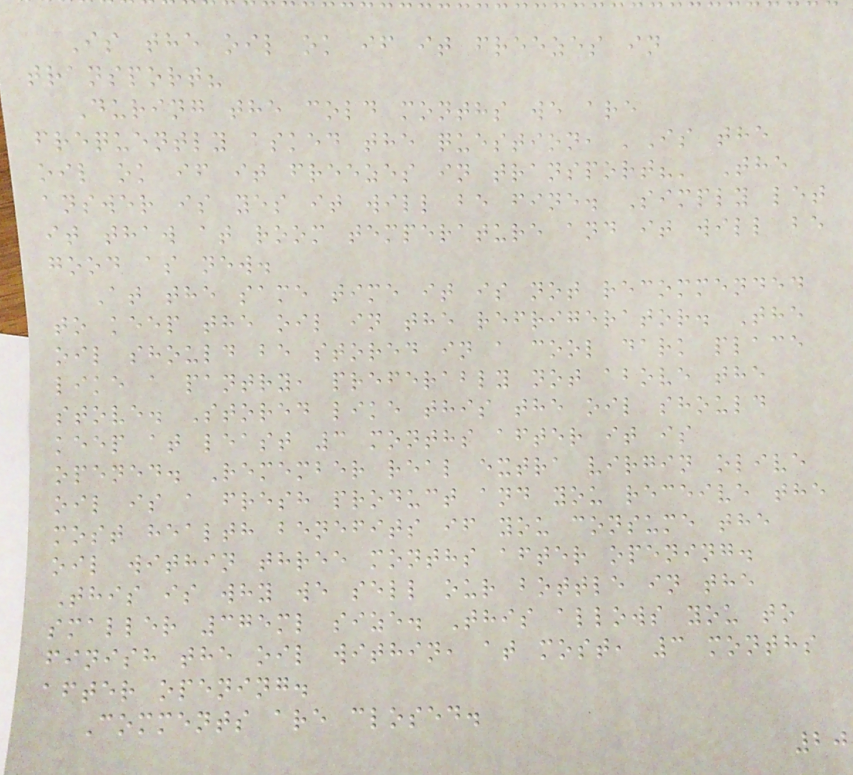Is the oil ok if it freezes in
transport?
During the cold months we are
frequently asked the question, 'Is the
oil ok if it freezes in transport?' The
answer is yes it will be fine. Simply let
it thaw at room temperature and it will be
good as new.
At the same time it is not recommended
to keep the oil in the refrigerator. The
oil should be stored in a cool dark place
like a pantry, preferably not above the
stove. Stored like this the oil should
keep at least 3 months after it is
opened. Remember real extra virgin olive
oil is a fresh product and you receive the
most health benefits if you consume the
oil within three months after opening.
This is why we sell our bottle in the
smaller 375ml size. This allows you to
finish the oil within, at most, 3 months
after opening.
Comments are closed.
20
